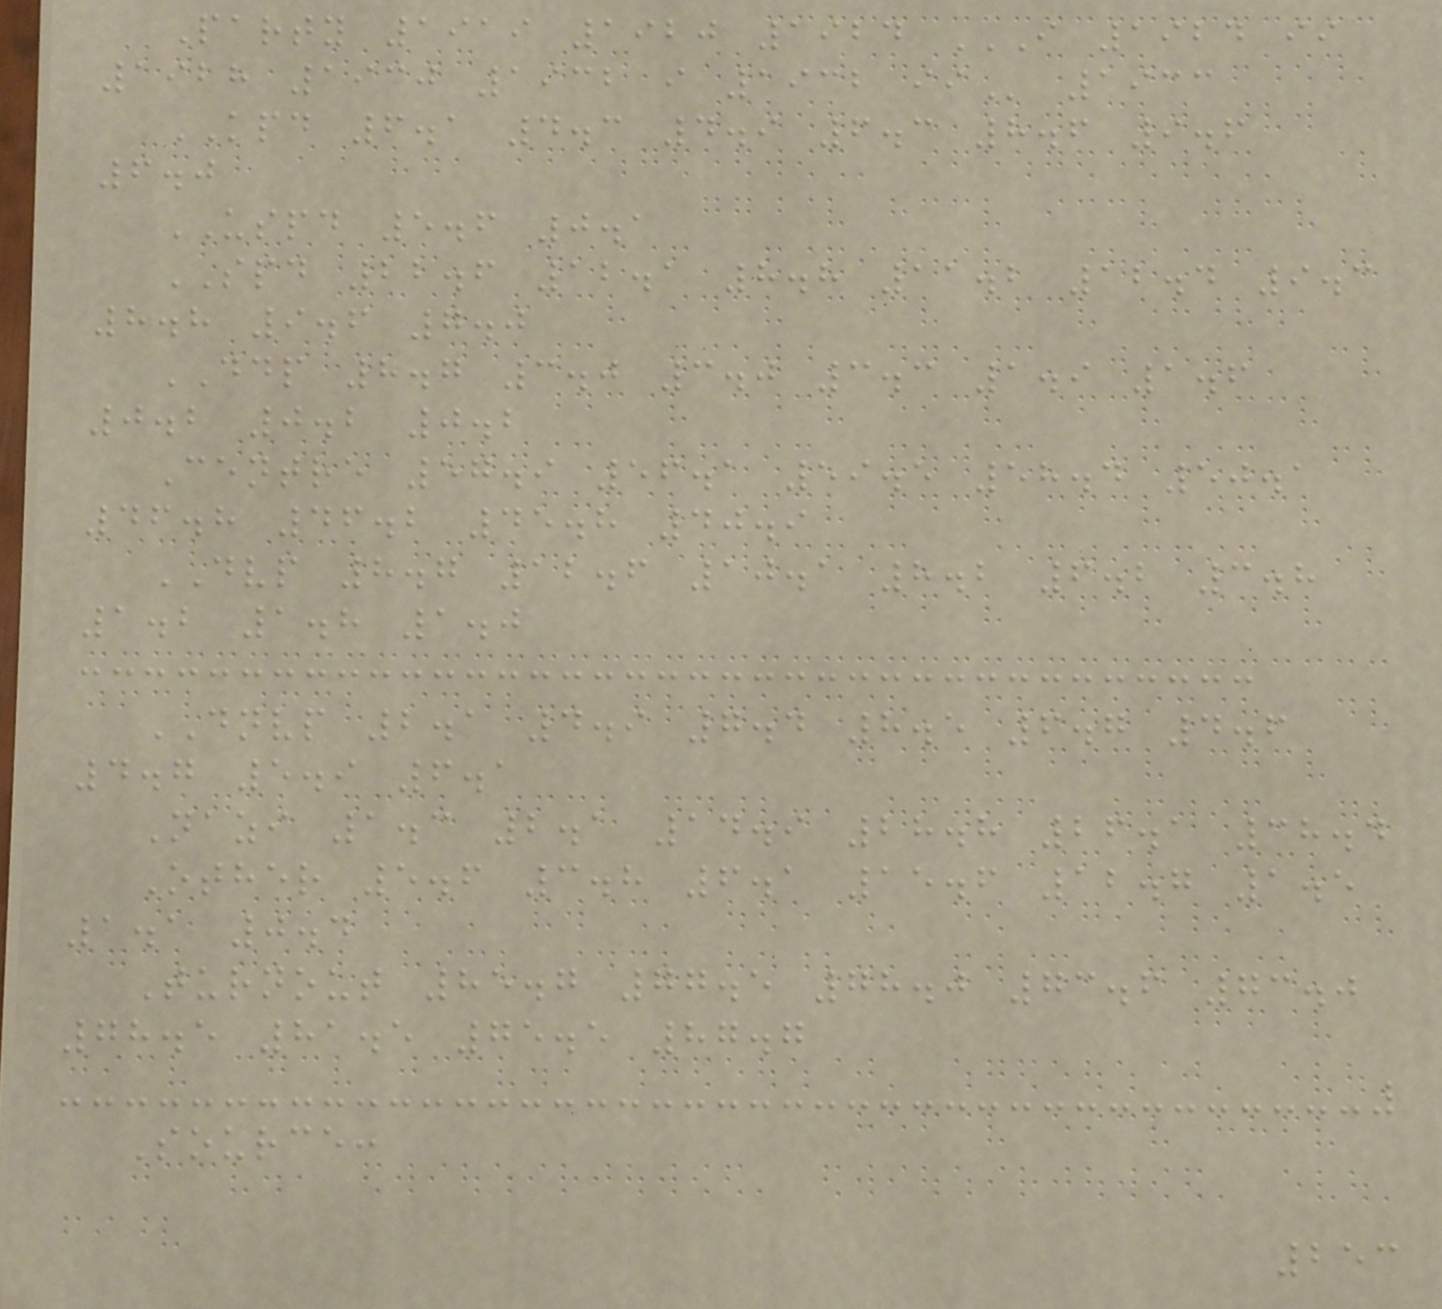Party 1919 1920 1924 I 1924 II
1928 1930 1932 I 1932 II 1933
KPD 6.1 4.3 4.9 6.3 8.6 9.6
6.0
USPD 5.6 0.1
SPD 22.6 12.1 8.8 11.2 12.4 9.3
8.8 9.6 7.0
DDP 8.7 3.0 3.0 3.3 1.9 1.6
0.2 0.2 0.2
Centre 57.9 56.1 59.5 58.4 50.1
46.8 46.2 45.8 40.9
DVP 8.7 12.6 10.1 8.2 6.2 3.8
1.2 1.8 1.0
DNVP 2.1 4.9 7.4 8.5 6.7 4.6
4.7 5.9 6.1
Nazi 1.3 2.1 14.9 28.8 26.1 38.4
Other 5.6 3.8 6.1 15.6 12.7 1.5
1.1 0.4
Turnout 85.7 77.5 78.0 73.6 73.0
78.5 81.5 75.5 87.7
Source:
253
